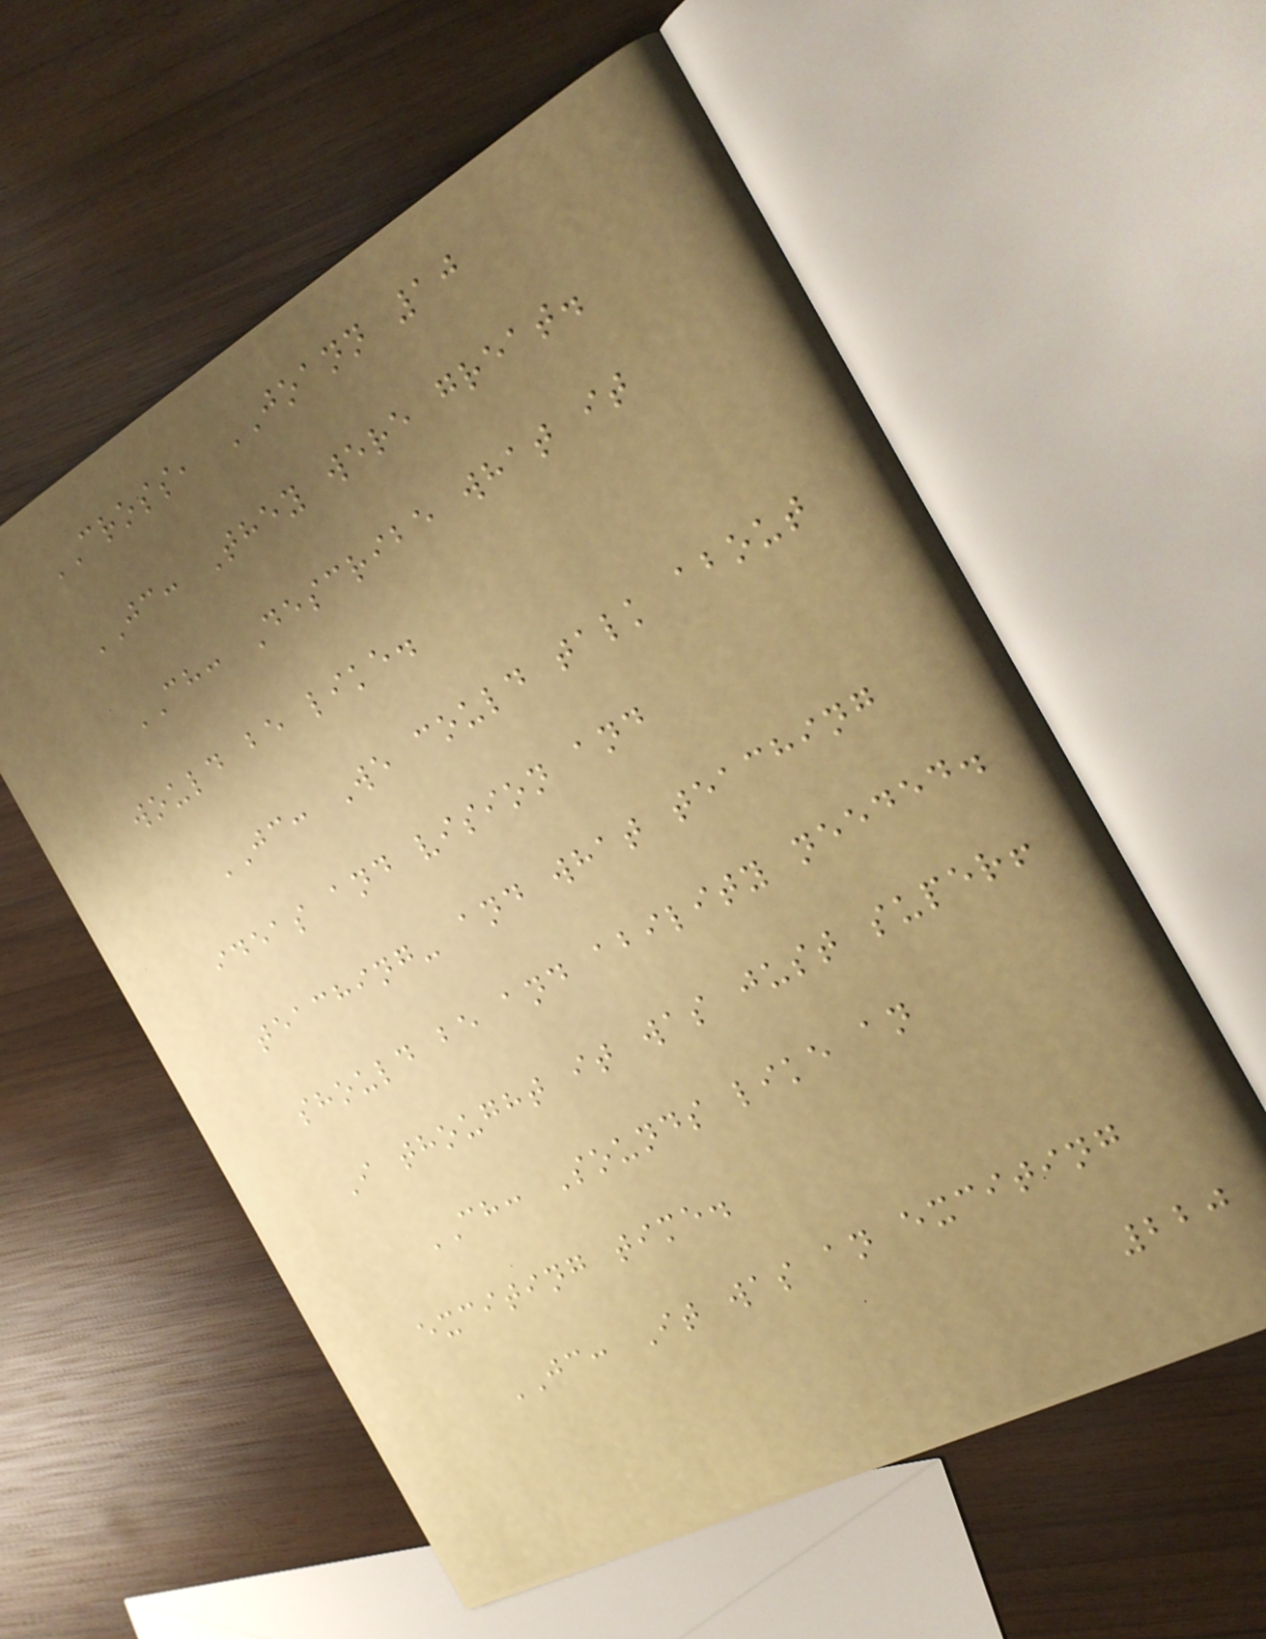CROSS, JOANN 10
JC: They were great.
CH: Describe what it
would be like.
JC: We could talk about
ideas and vision and
teaching- and what teaching
should be and ability needed.
I thought it was just super!
CH: Sounds like an
exciting time.
JC: It was an exciting
220
